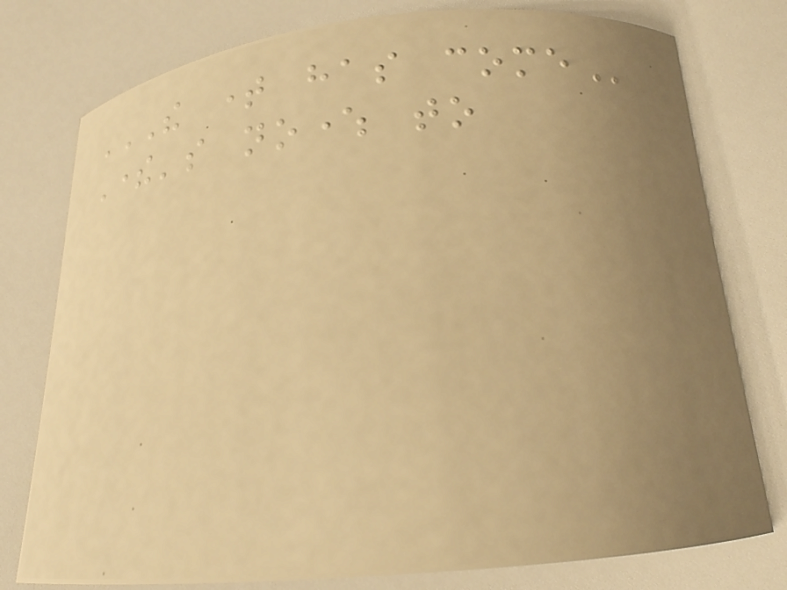THE TIME HAS COME
There's nowhere to
